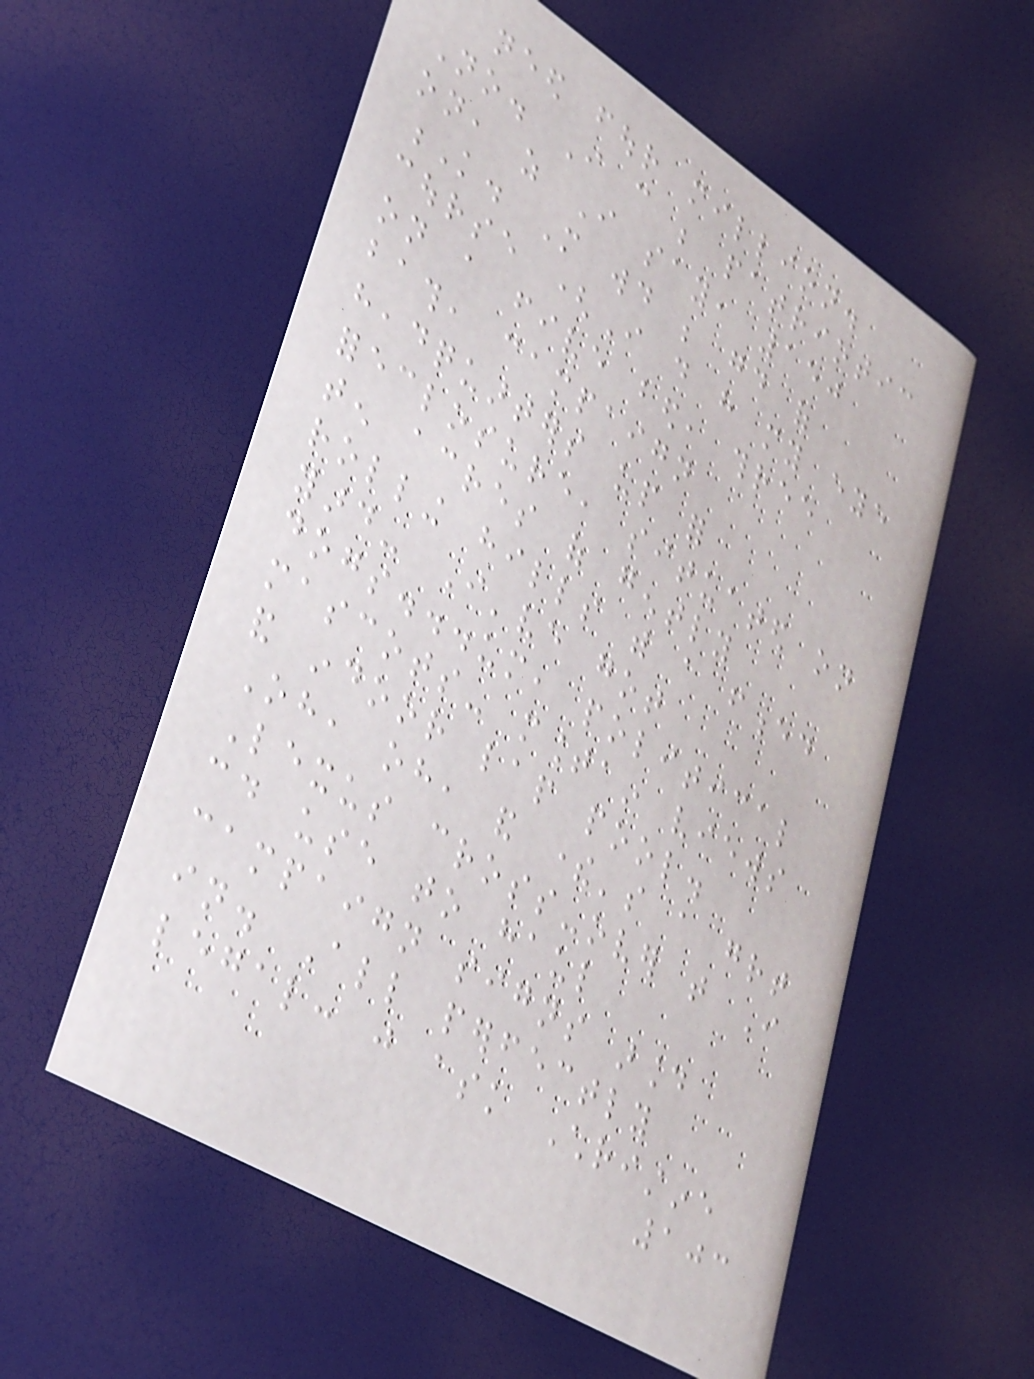need four million.
No. I can be patriotic
on, as I say, 150
K. More would be good of
course (I do have my eye
on a five bed, three
bath, campaign
headquarters up for
foreclosure, situated on
ten acres of gently
rolling hills with a fenced
yard- I've got
dogs...um, political
mascots- mountain views
and indoor lap pool.
Oh, oh, and there's a great
Lexus cross-over that I
could use to haul
campaign signs around
in. All perfectly
legal: just ask Christine
103
